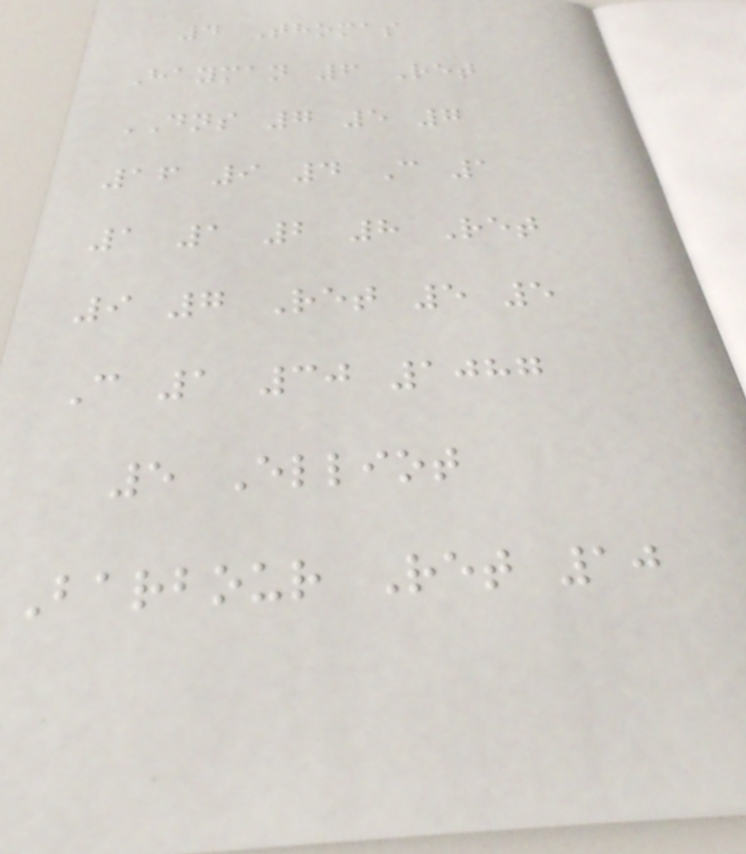4 Thomas
Hayman 6 Ret
DNS 7 5 7
16 9 4 C 1
1 1 2 8 Ret
9 7 Ret 5 5
C 1 30 1087
5 Elliot
Barbour Ret 10
